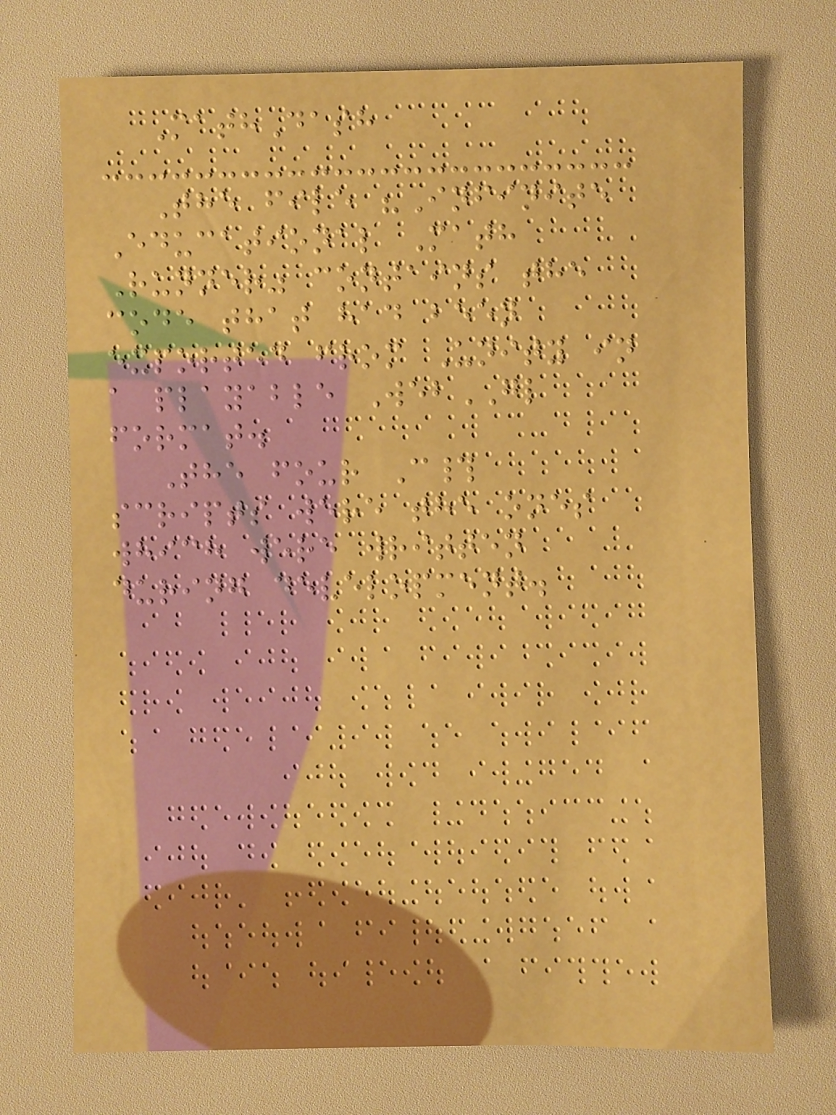MathDash
The file "Infinite
Educational Math
Runner" contains the
code that had been
exported from Unity in
a playable WebGL
format.
The four C#
scripts were the ones
which were written
during development.
